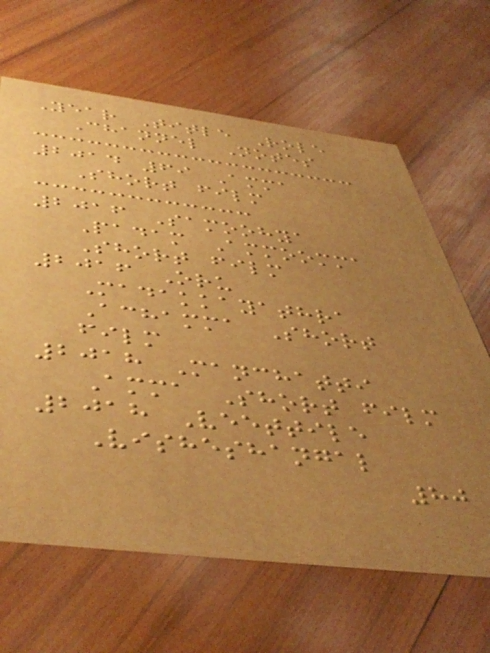Year Title Role
Channel Notes
2014 69 Amma
Short film
2016 Samoohya
Padam Ammoomma
Short film
2016 Oru
Madakkayathra
Achamma Short
film
2018 Manchatti
Amma Short film
2018 Veettile
Visheshangal
80
